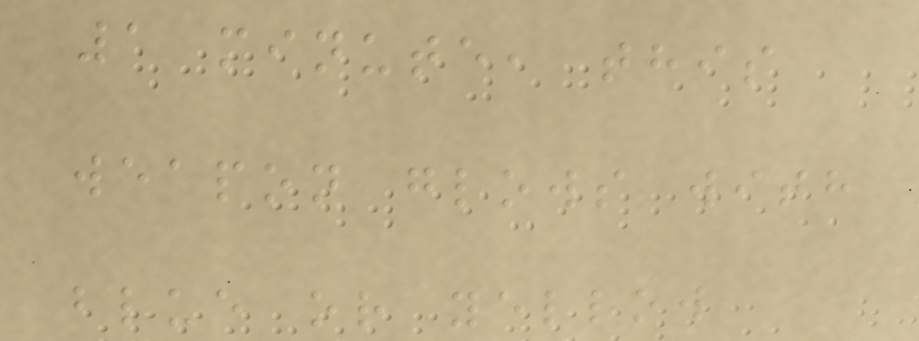1 minute, this
weapon glows with
blue or yellow
